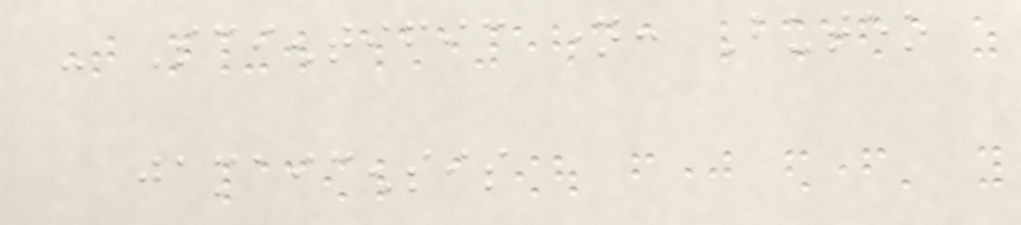- Scientific name: Buteo
jamaicensis
